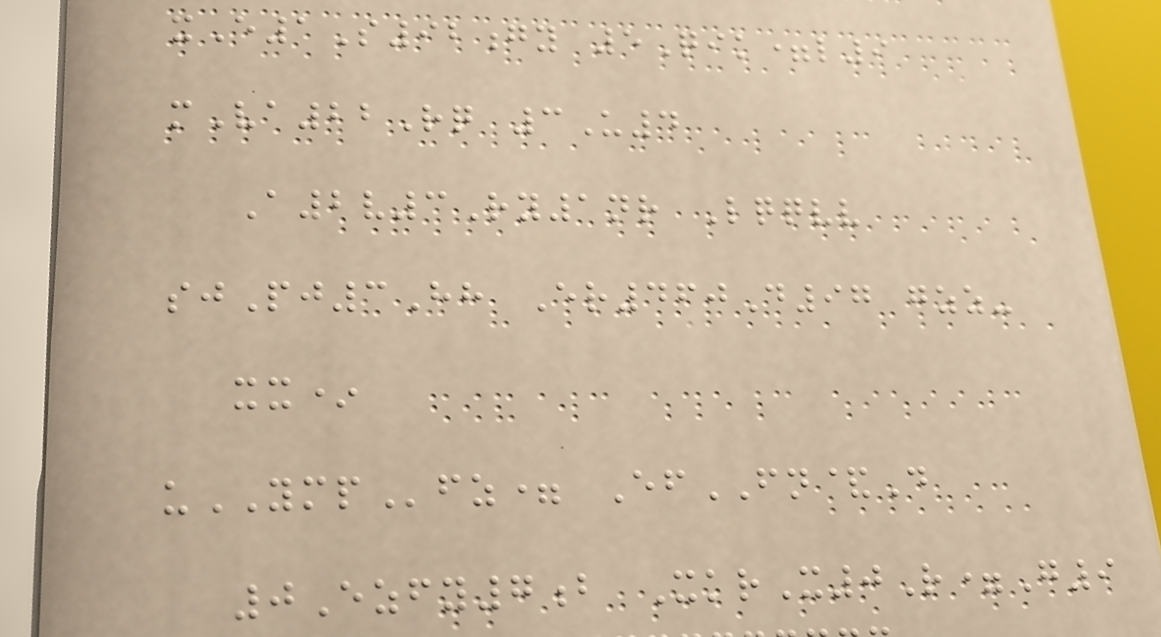xE1S92gy 5Qik=l9
mVa22Rq 3U4
A2v3Ry1nr Lqqvv
sjPj3Hh Er460D97 gzz-
xx*
uYMPfz= EfFN&D
0Ezfy7b XkrX0R=G9
